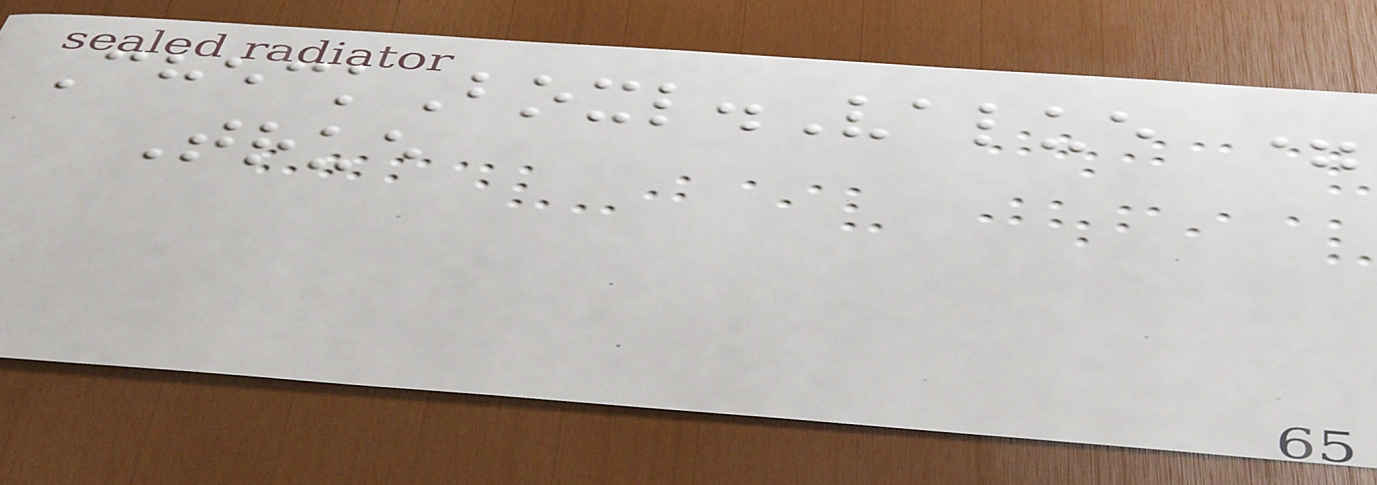CheckBoxl.Value =
True
